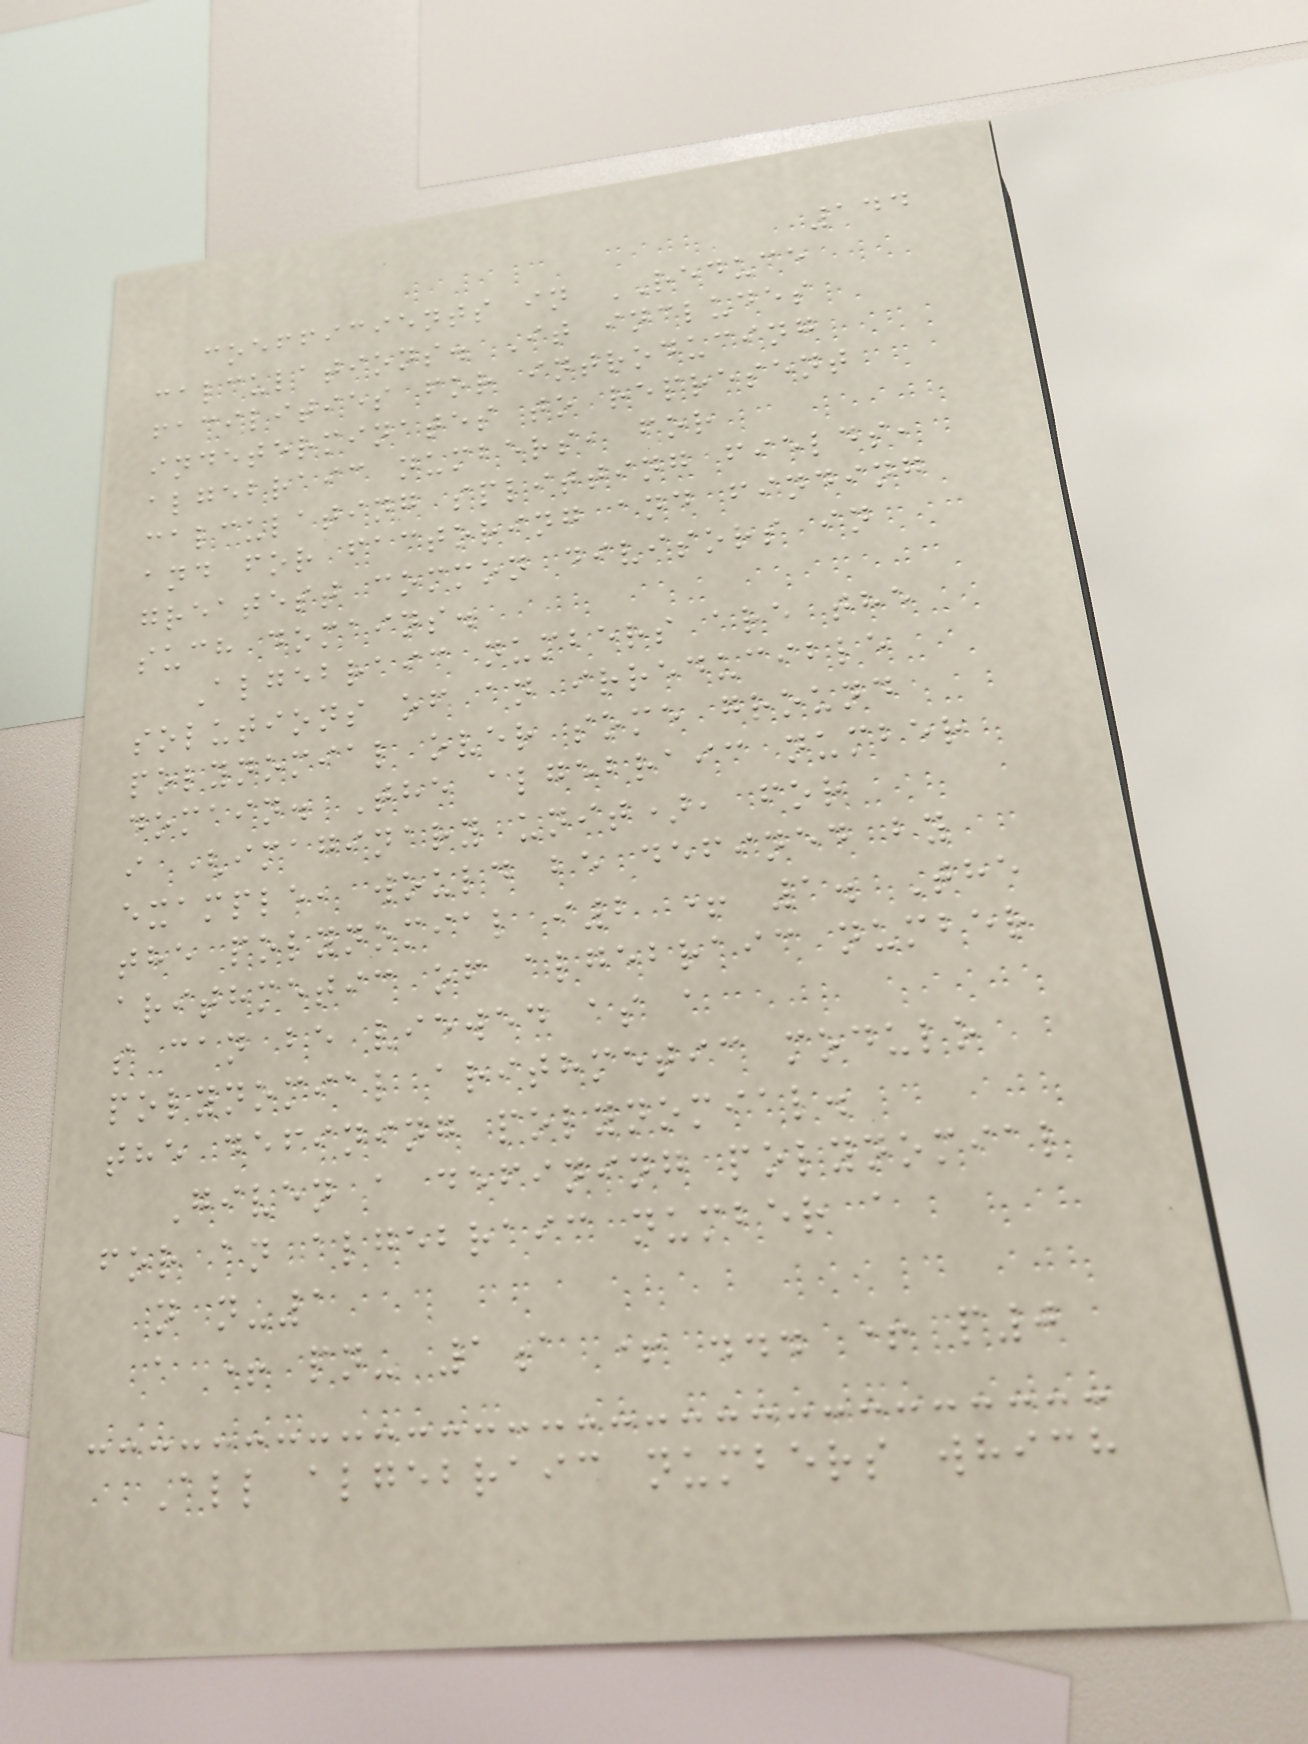144
coefficients in REDUCE
calculations. It includes
facilities for introducing
indeterminates to represent
algebraic numbers, for
calculating splitting fields,
and for factoring and finding
greatest common divisors in
such domains.
Algebraic numbers are the
solutions of an irreducible
polynomial over some ground
domain. The algebraic number
i (imaginary unit), for
example, would be defined by
the polynomial i2 + 1. The
arithmetic of algebraic number
s can be viewed as a
polynomial arithmetic modulo
the defining polynomial.
Given a defining polynomial
for an algebraic number a
n n-1
a + pn- 1a + ... + p0
All algebraic numbers which
